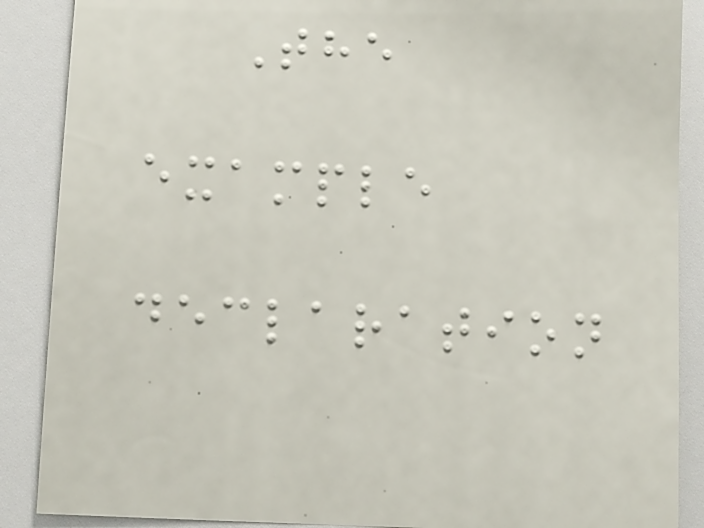The
example
declaration
